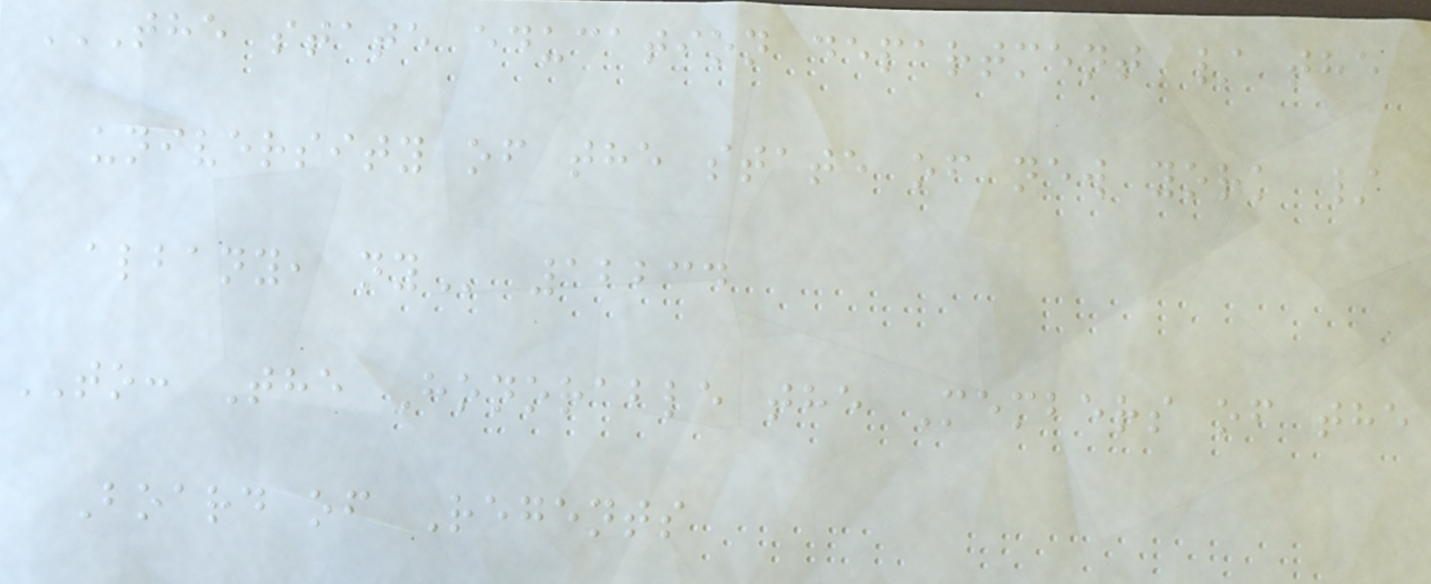THE STATE EDUCATION DEPARTMENT / THE
UNIVERSITY OF THE STATE OF NEW YORK /
ALBANY, NY 12234
TO: The Honorable the Members of the
Board of Regents
